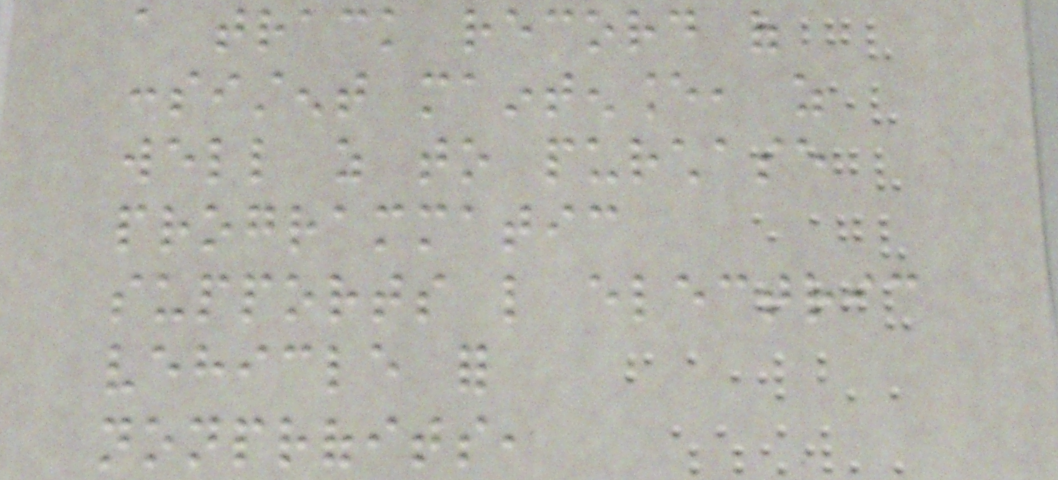a track record of
consistent maintenance, as
well as to purchase
programmatic
supports like electric
vehicle for
nonprofits,
